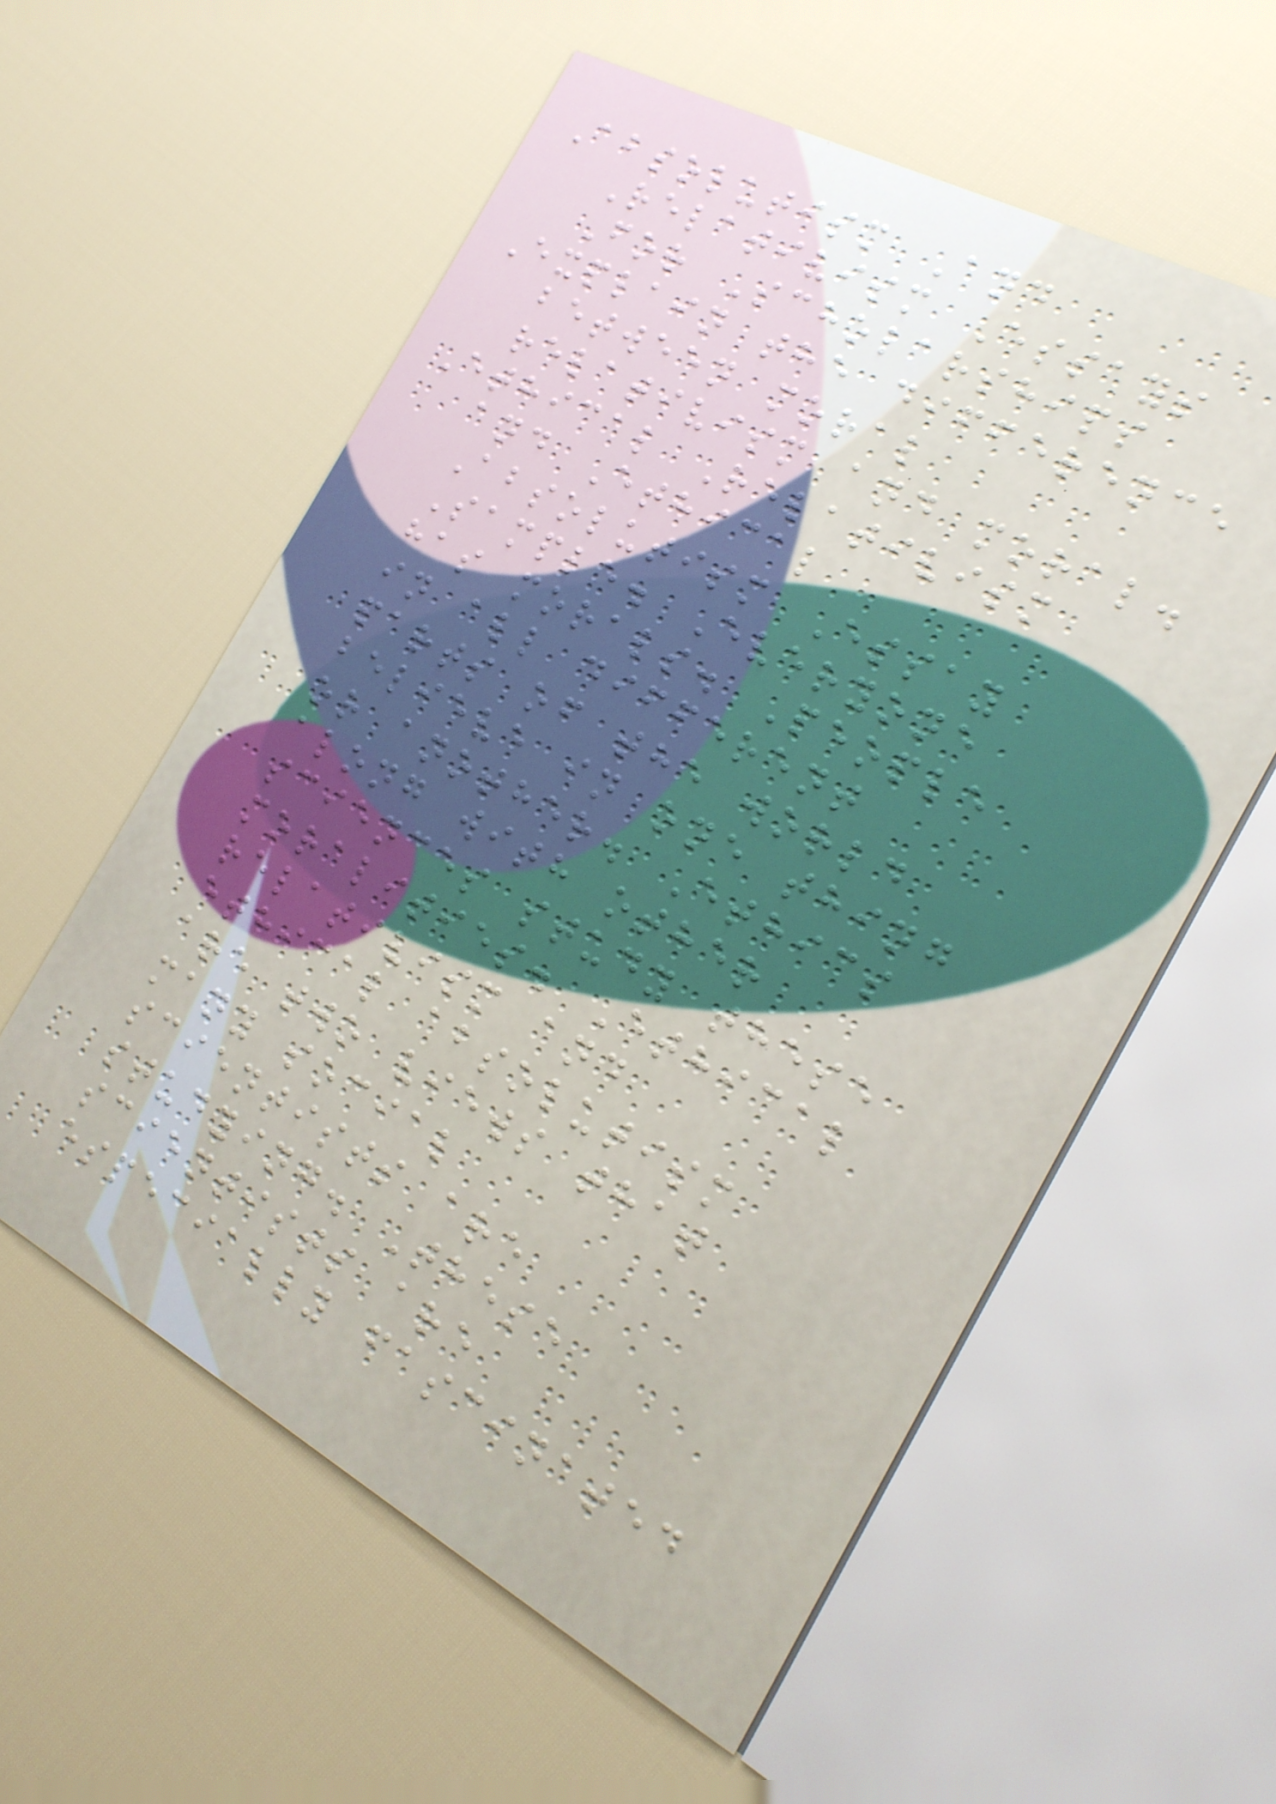Absolutism And
Relativism Essays
For Scholarships
Explain the difference
between moral
relativism and moral.
Ethical Relativism
and Ethical
Absolutism Essay
Sample. Everyone
has morals. People
in all different
parts of the world
believe in one thing
or another. Ethics
along with other
sciences study these
moralities. Ethical
relativism and
ethical absolutism
are two views that
many social
scientists are
studying. These
scientists are
especially fascinated
